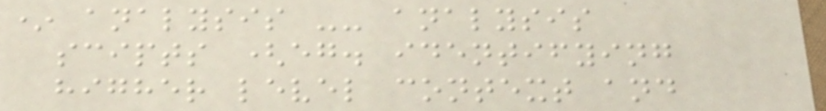* analysis -- analysis
scipts (eg. identifying
higher level context and
